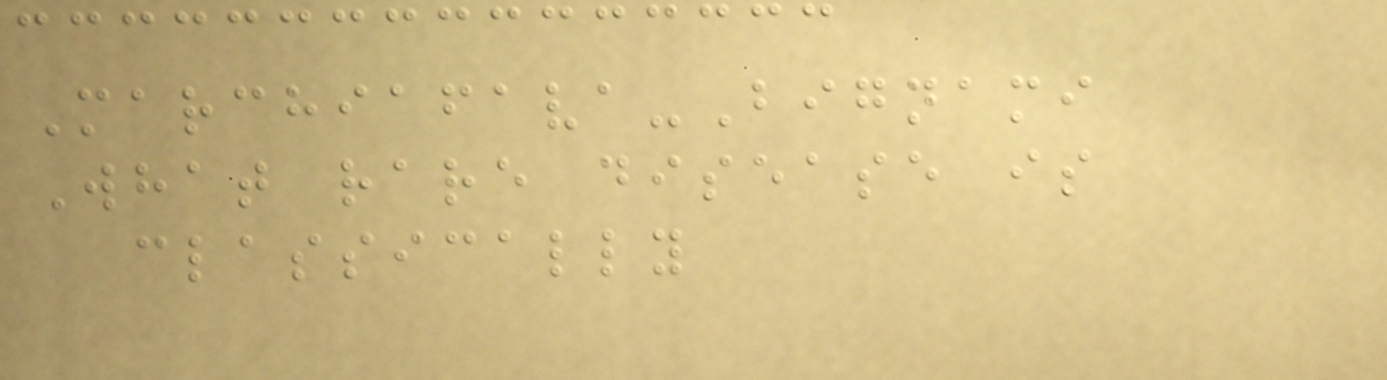Marchiafava-Bignami
What rare disease is
classically
